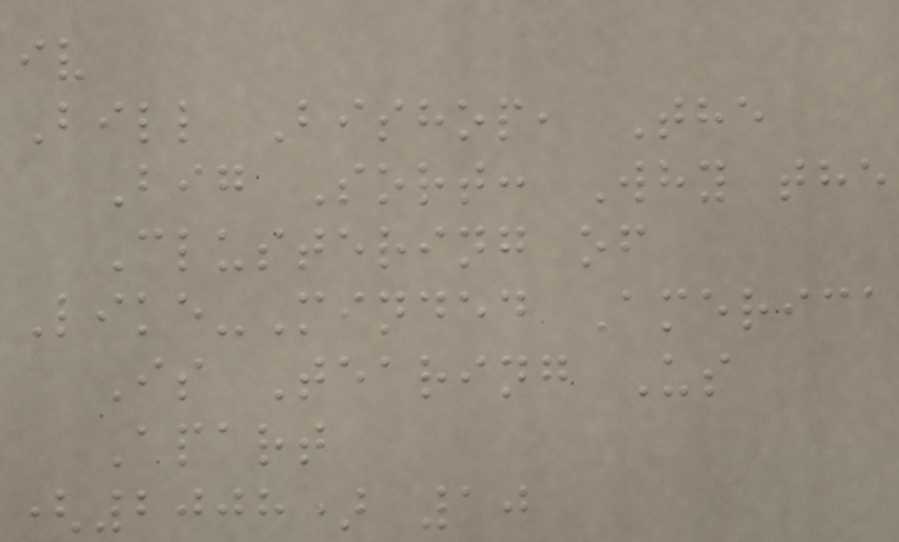iv
Bill Bishop, The
Big Sort: Why the
Clustering of
Like-Minded America
Is Tearing Us
Apart
(2008) 10
